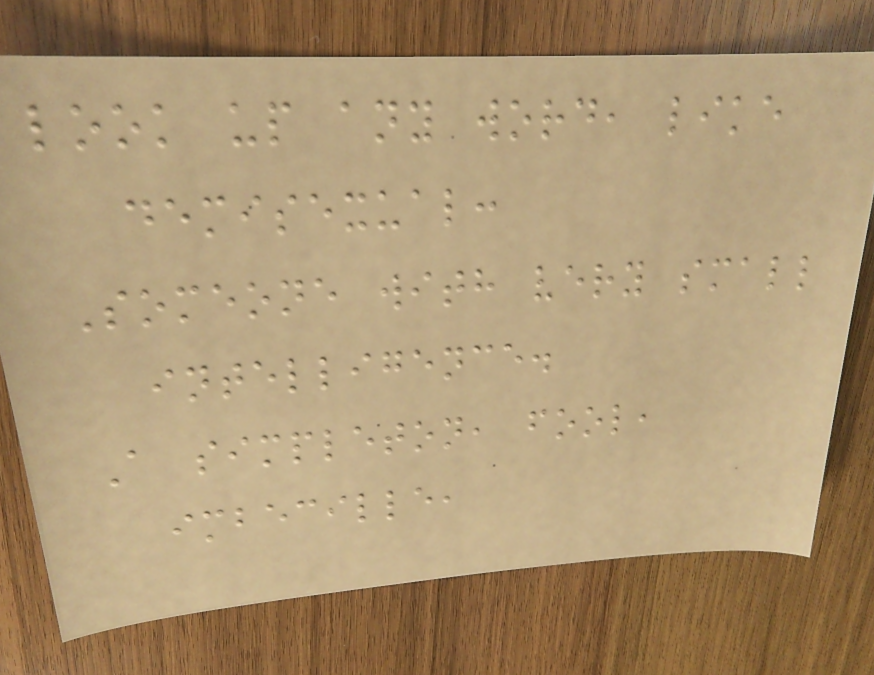look up any word, like
demisexual:
Someone with very small
intelligence.
A simpleton, fool,
imbecille,
